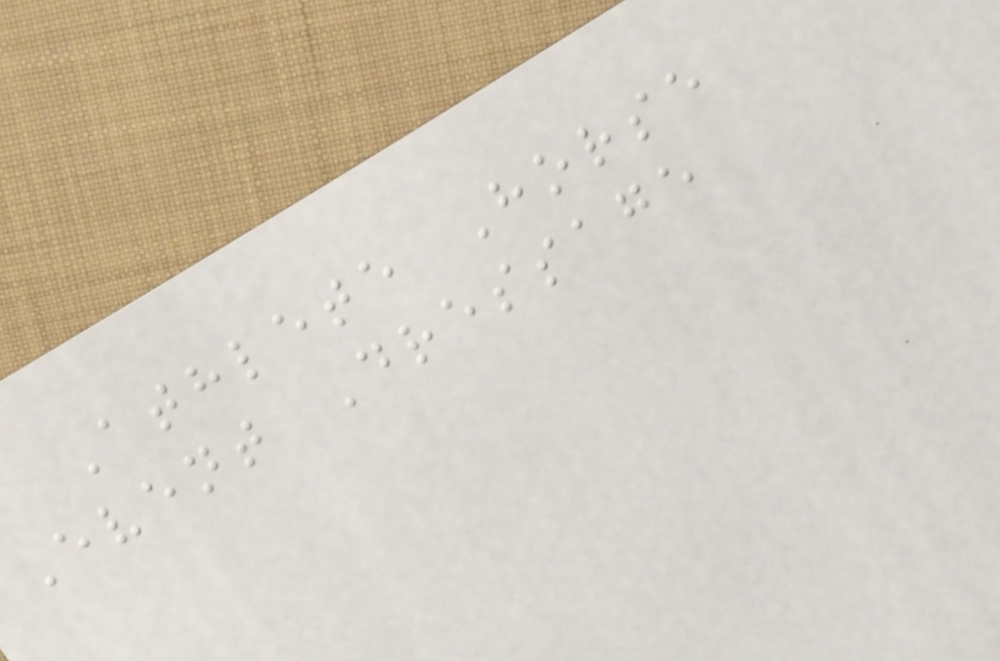Athlete Horse
Event Dressage
